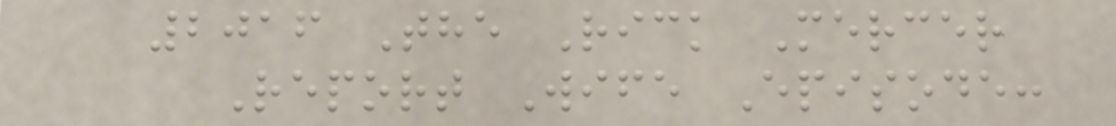2016 The Rick Mercer
Report Wife Episode:
